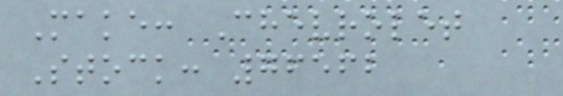Make: Chevrolet
Stock: 76562
